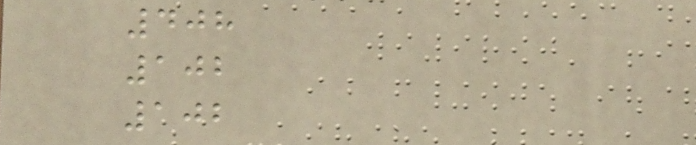408
102
102
